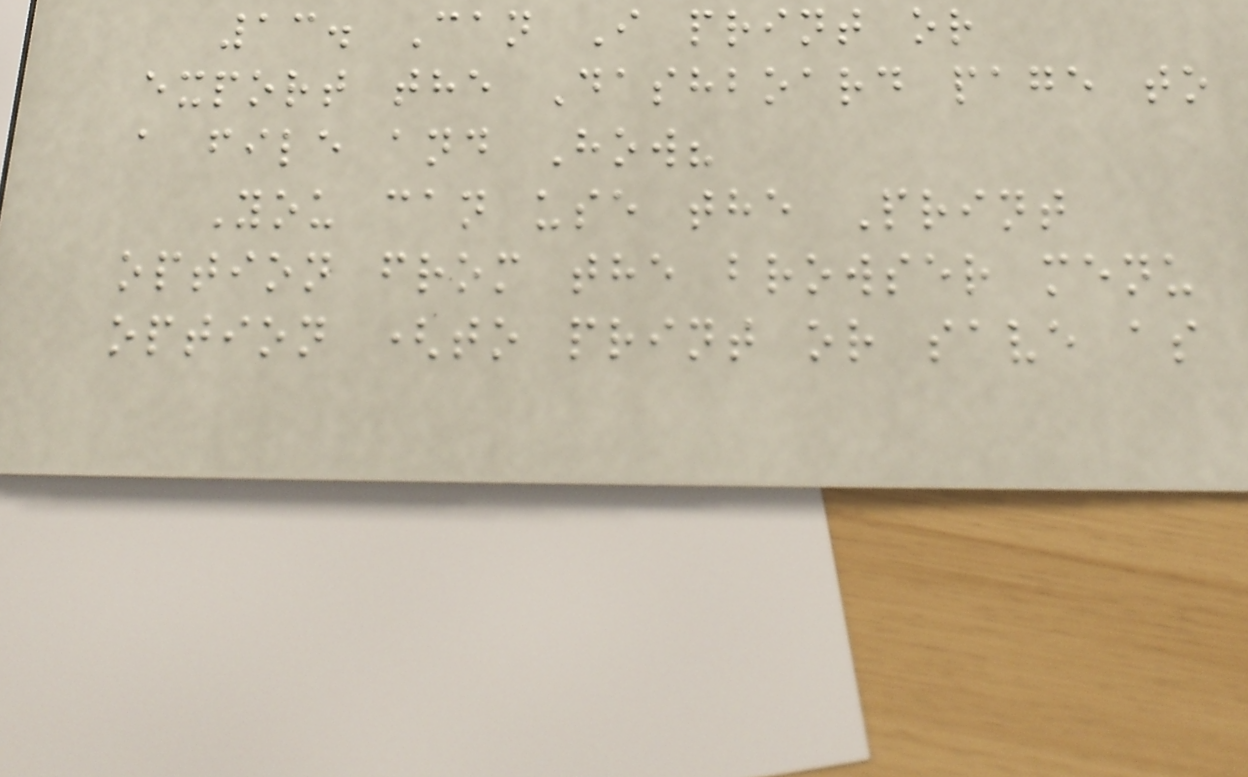13. Can I print or
export the Dashboard page to
a file and How?
You can use the Print
option from the browser menu
option (to print or save as
